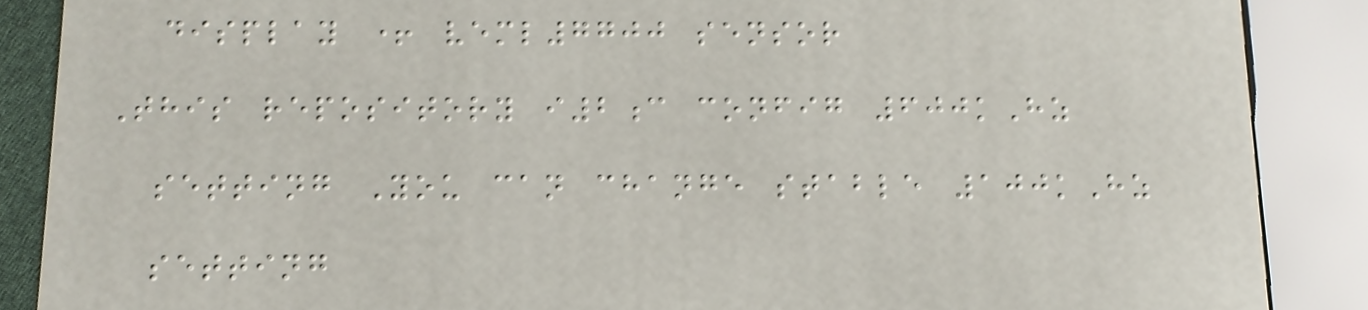display + veml7700 sensor
This repository i2c config 600kHz
setting You can change stable 100kHz
setting
